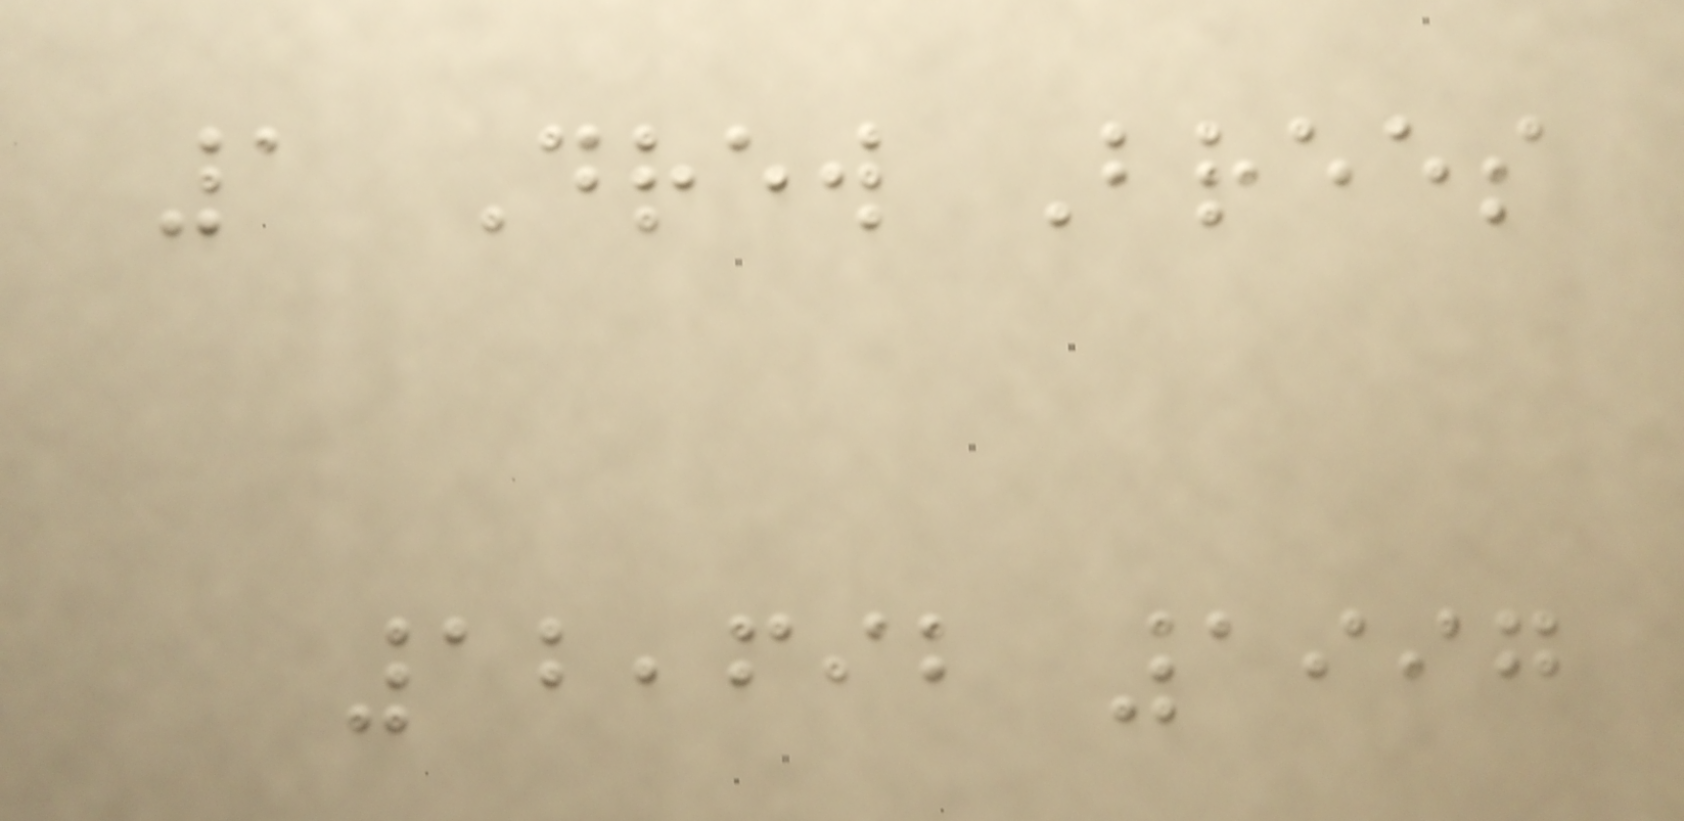1 Drew Brees
12,692 1997
